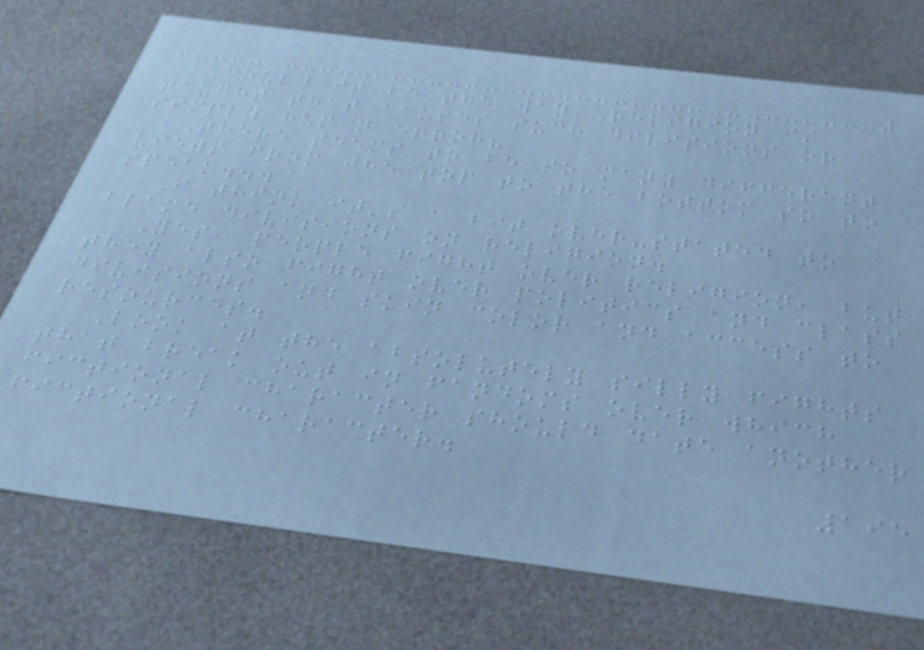Could it be the way Religion is
taught that causes such divisions or
simply human error?
There seems to be so many different
views from the top to the bottom so to
speak...
I think it's a bit over-stated to
blame divisions on religion.
Yes, people fight over religion, but
they also fight over politics and class
divisions and skin color and access to
resources.
Look at the absolutely silly fights
that break out in fandoms over which
fictional character should date another
fictional character.
195
